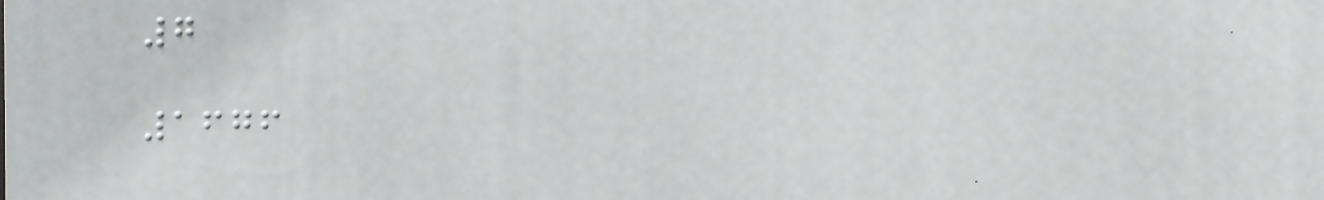7
1676
